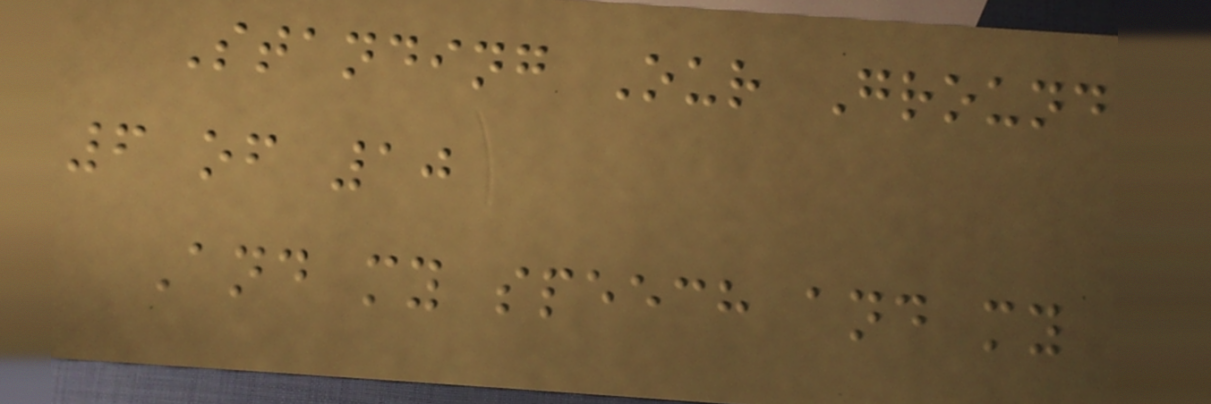Standing Our Ground
6 of 10
And my speech and my
